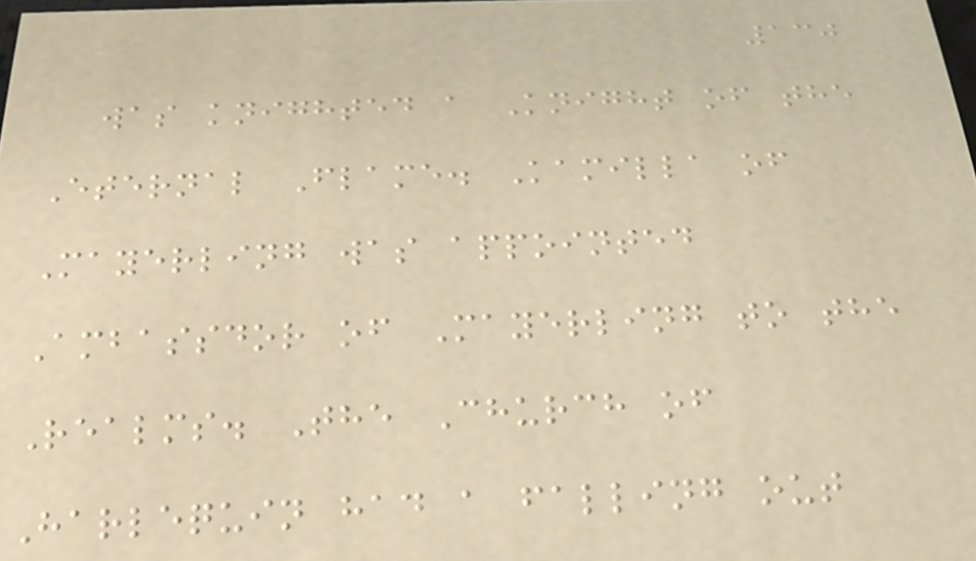130
was knighted a Knight of the
Eternal Flame. Kamilla of
Mayerling was appointed
Ambassdor of Mayerling to the
Realms. The Church of
Harlequin had a falling out
